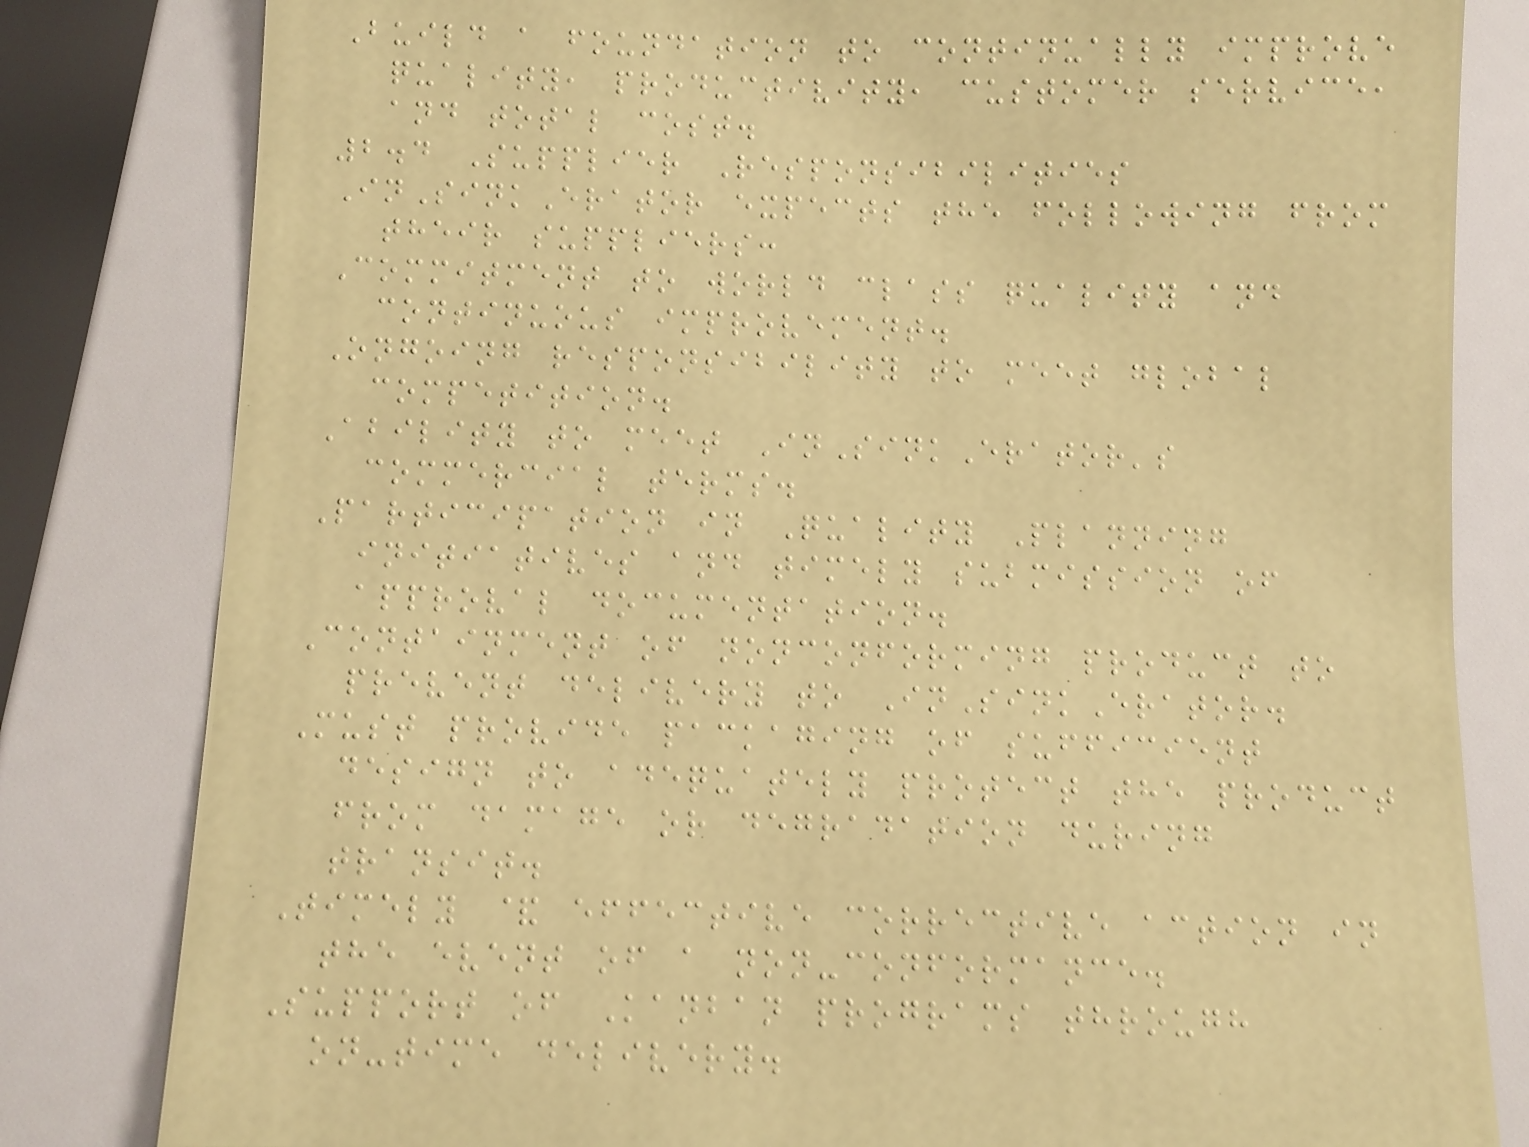Build a foundation to continually improve
quality, productivity, customer service,
and total cost.
2.4 Supplier Responsibilities
InSinkErator expects the following from
their suppliers:
Commitment to world class quality and
continuous improvement.
Ongoing responsibility to meet global
competition.
Ability to meet InSinkErator's
commercial terms.
Participation in Quality Planning
initiatives and timely submission of
approval documentation.
Containment of nonconforming product to
prevent delivery to InSinkErator.
Must provide packaging of sufficient
design to adequately protect the product
from damage or degradation during
transit.
Timely & effective corrective action in
the event of a non-conformance.
Support of Kanban programs through
on-time delivery.
